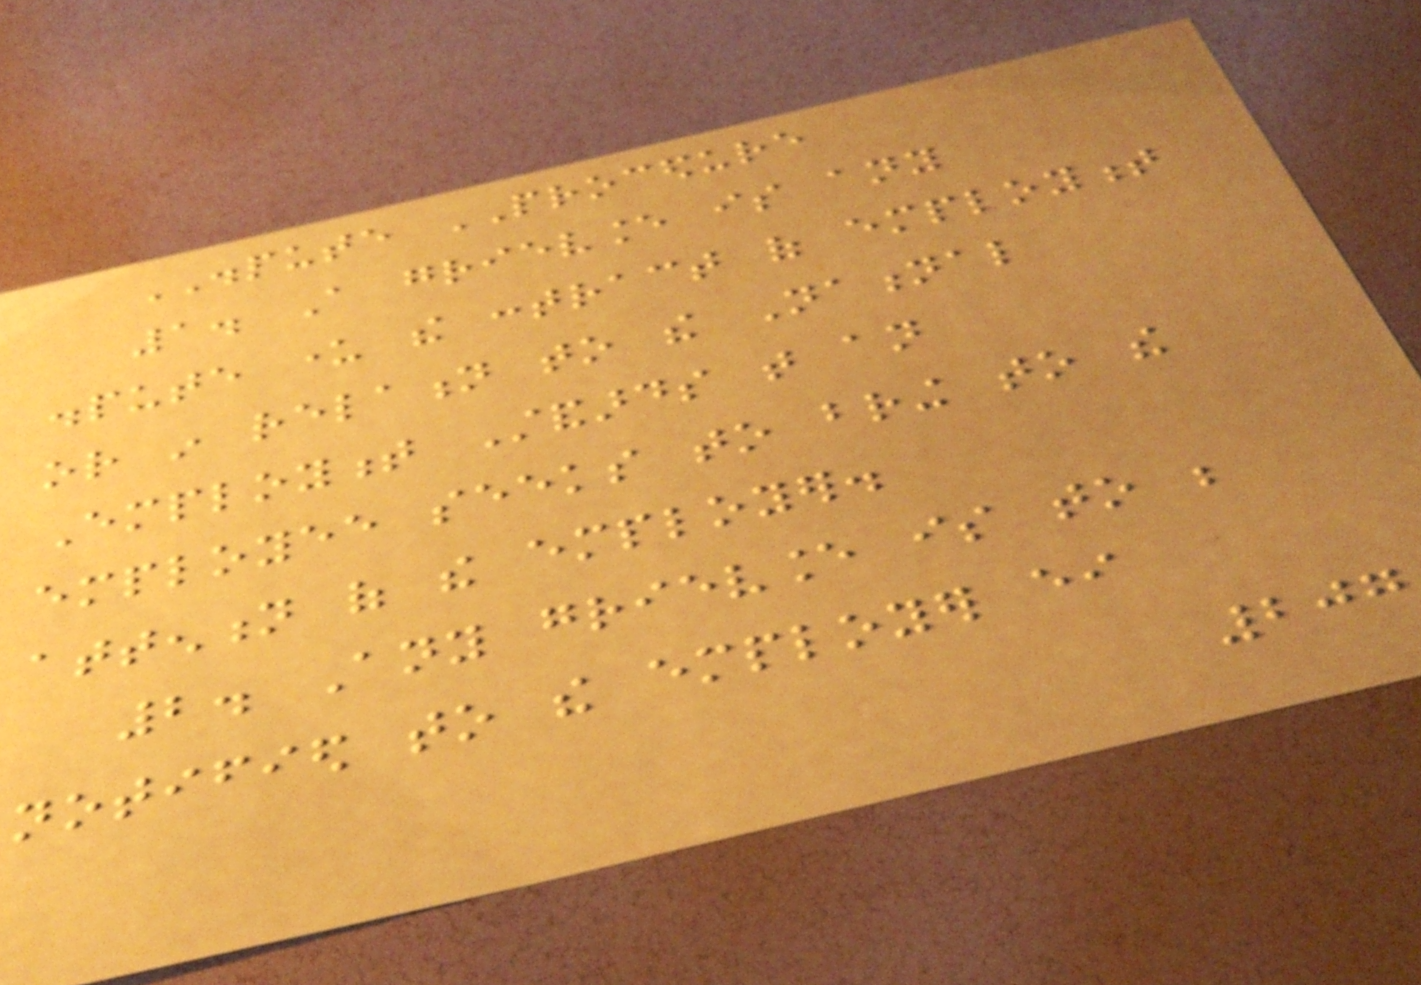DISPUTE PROCEDURE
1. A grievance is any
dispute under the contract of employment
or in relation to the National
Employment Standards that an
employee seeks to bring to the
attention of the employer.
2. Any grievance is to be
notified to the employer either
207
